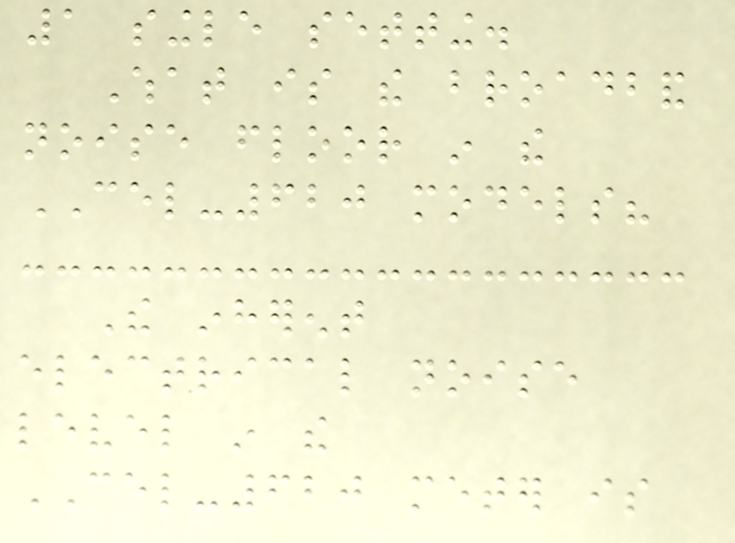1 single setting.
What is the broadband
noise floor in the
CEL-620 models?
The inherent
electrical noise
level in the
CEL-620 meter is
